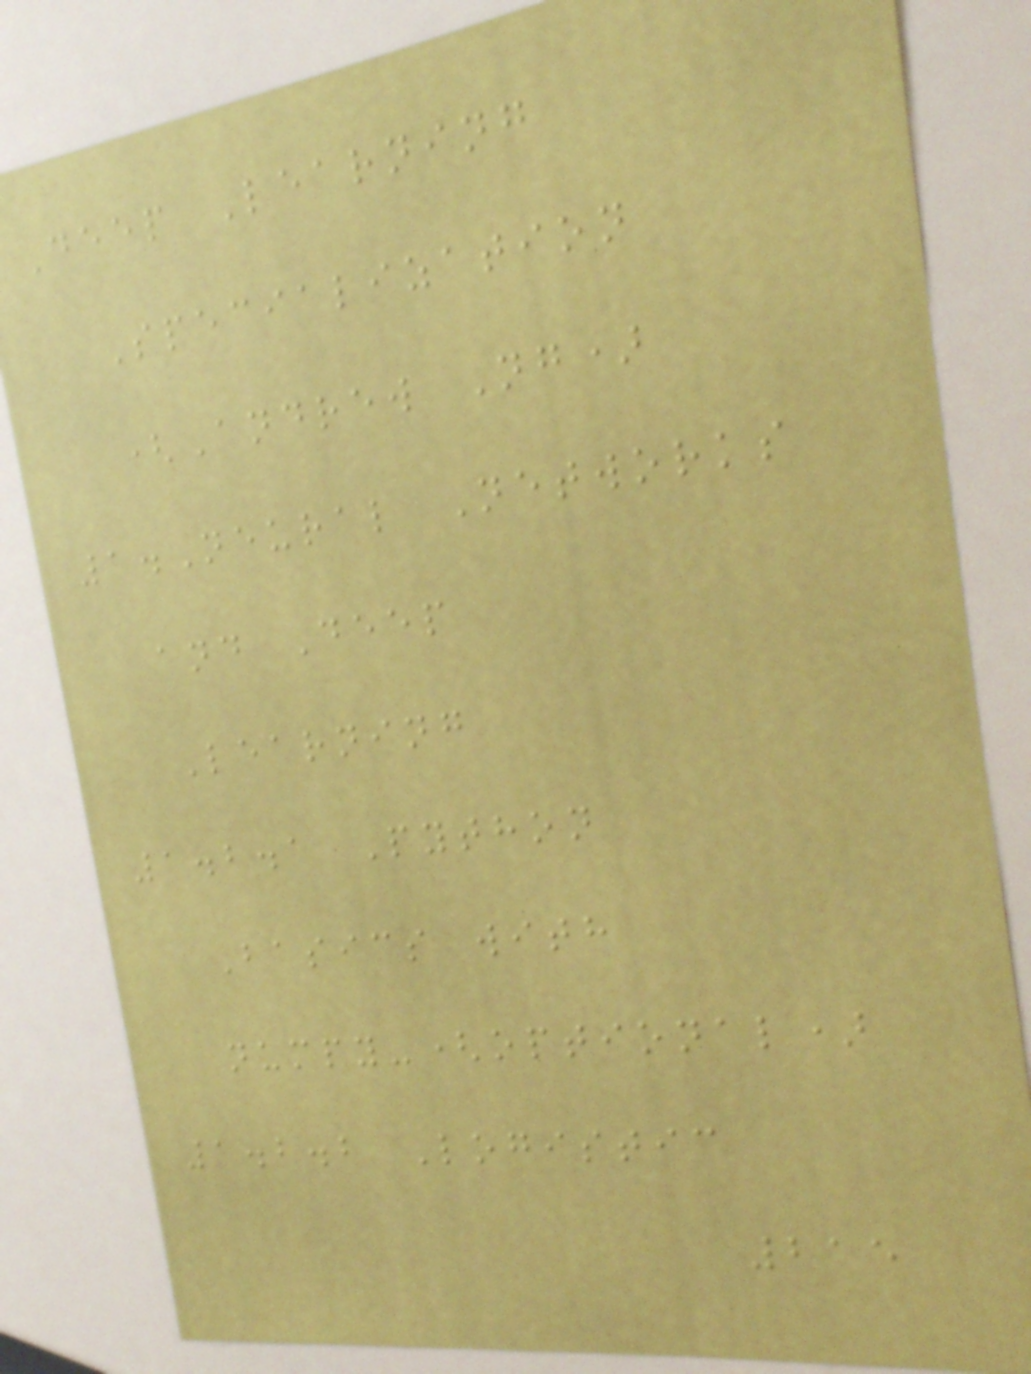Deep Learning
Specialization
(Andrew Ng)
1.Neural Networks
and Deep
Learning
1.2.1 Python
Basics with
numpy-(optional)
1.2.2 Logistic
215
